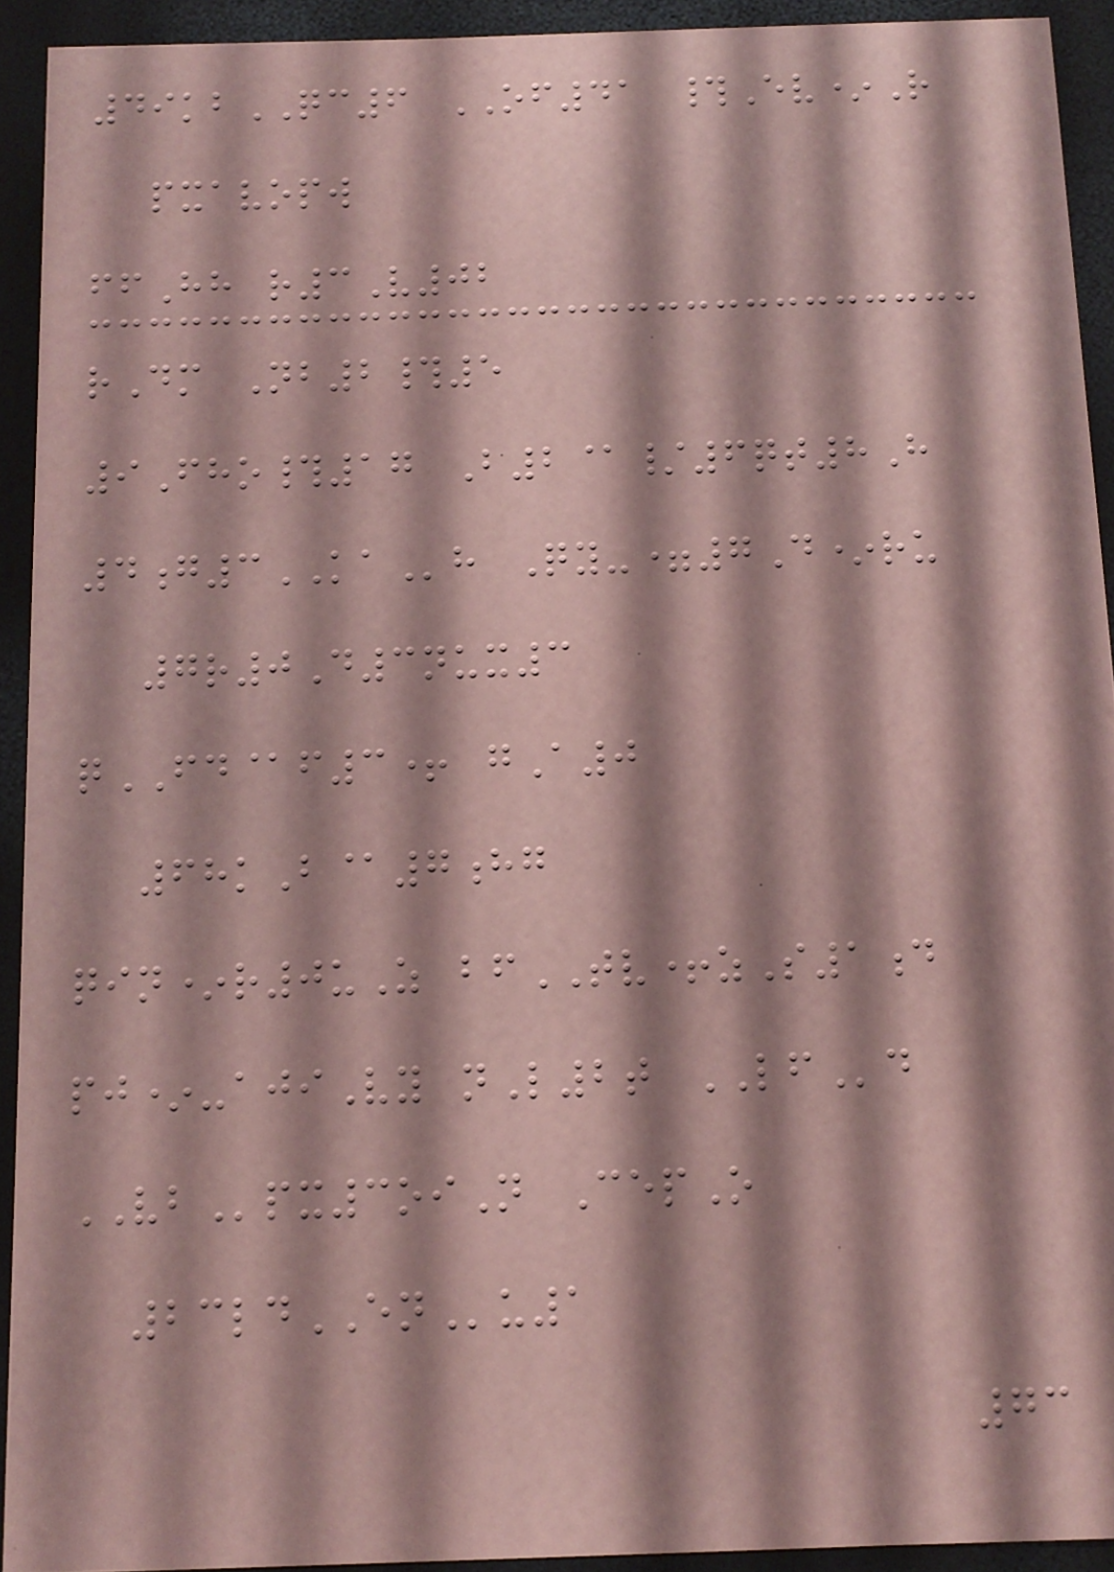49kbQC6 OF41 #Ev*R
pxavopw
ffHh r3V02
rDm Nb2#5
9Fho#17 B2@/6qt8H
4g3KAh Qy-=7D*ru
7r0D3nux3
qFD@f3+ gA0
68kB@7hg
qin*r0uZ bfTV+zS1d
pj*-ajiVy nL2t LFd
VBpx3oiN CepO
23ldENu1
73
